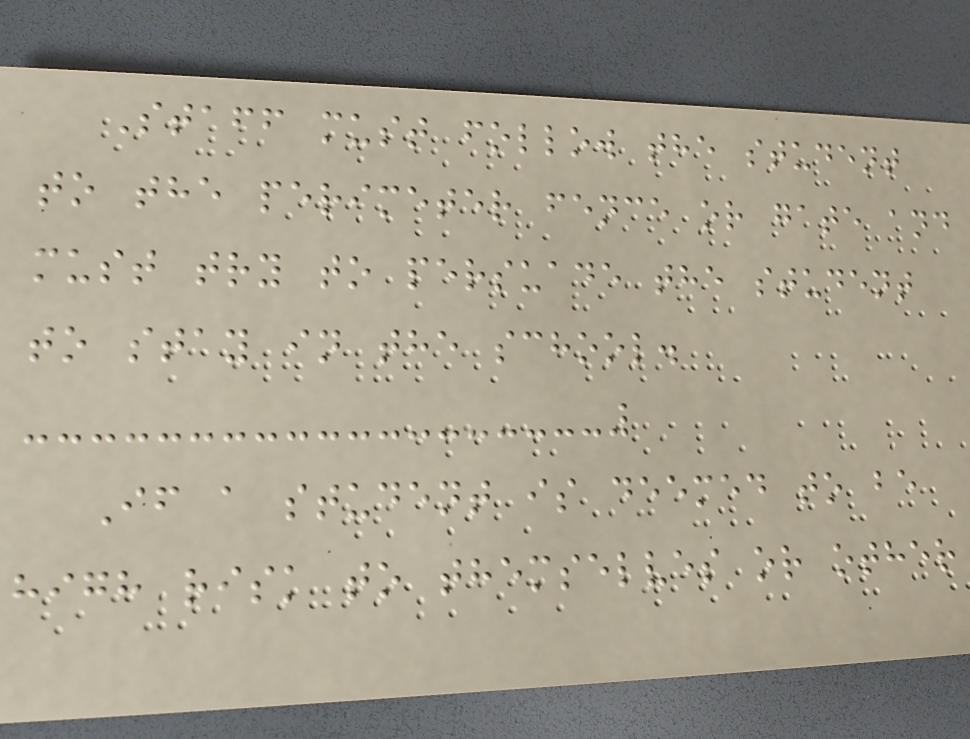Staff must follow the student
to the perimeter fence or gate and
must try to persuade the student
to stay in the school.
If a student is deemed to be
high risk to themselves or other
